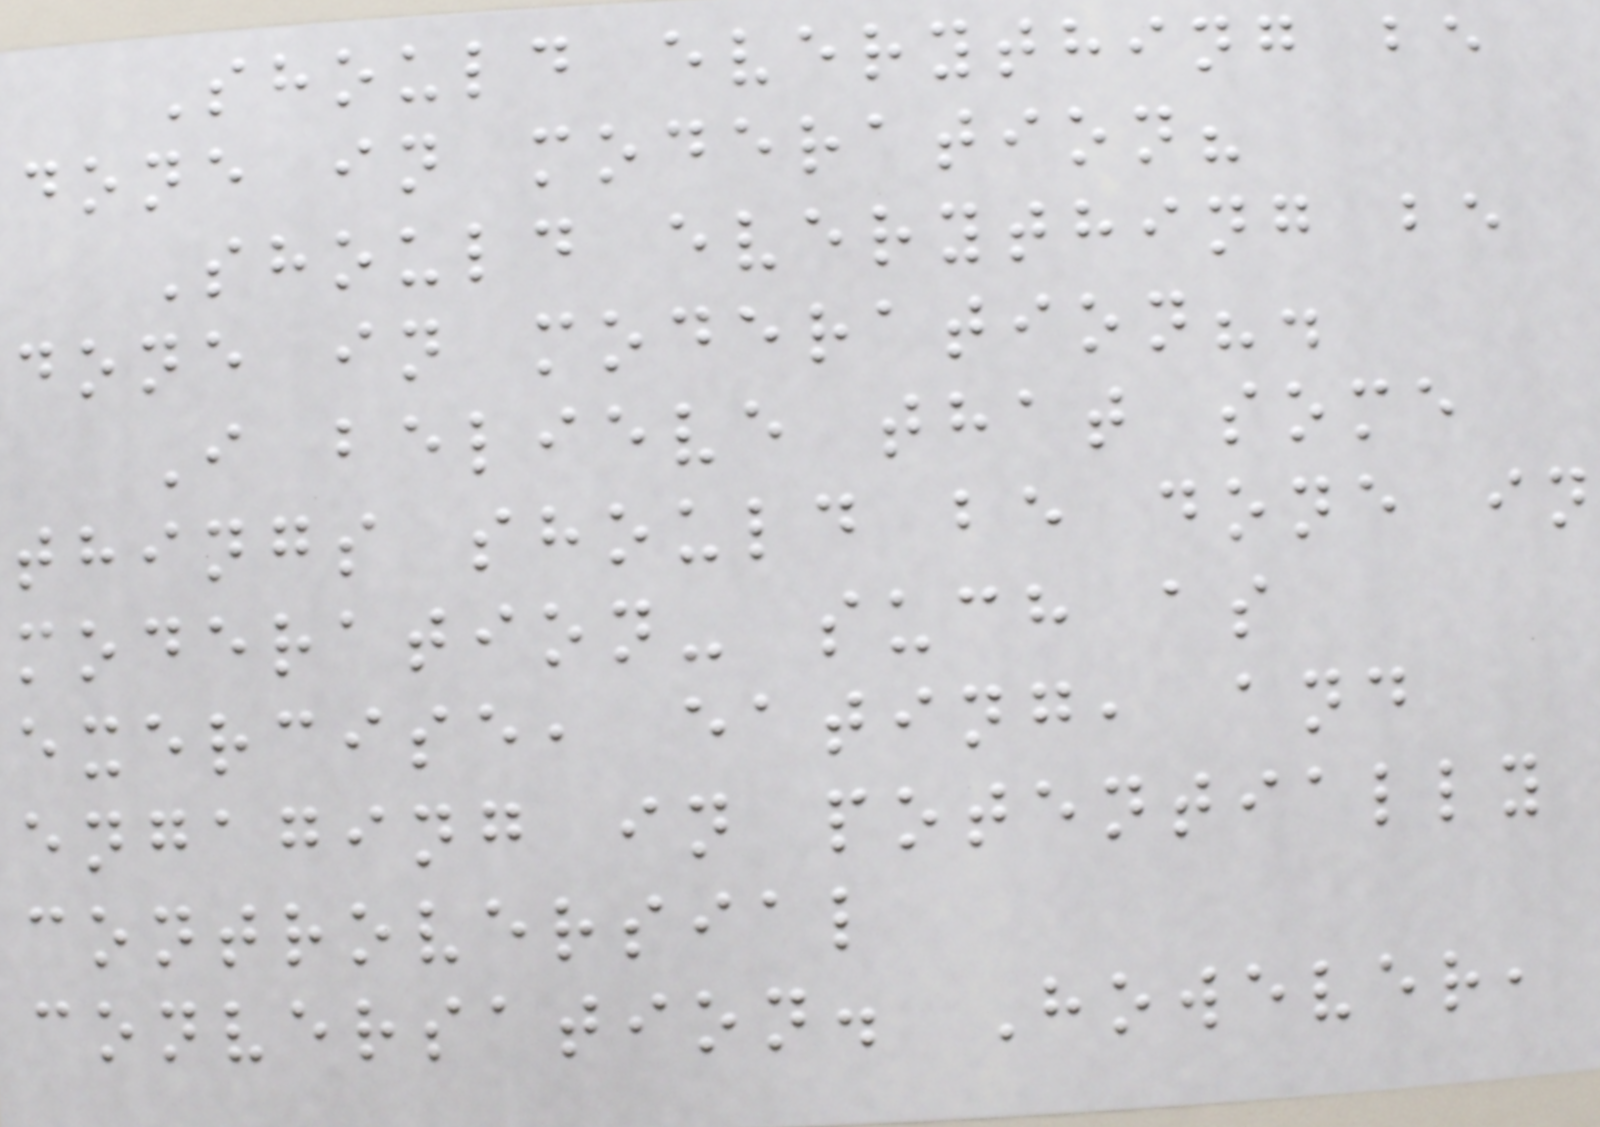Should everything be
done in moderation?
Should everything be
done in moderation?.
I believe that some
things should be done in
moderation- such as
exercise, eating, and
engaging in potentially
controversial
conversation. However,
